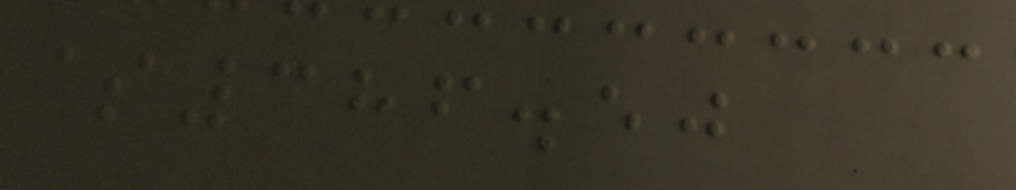$386.50
